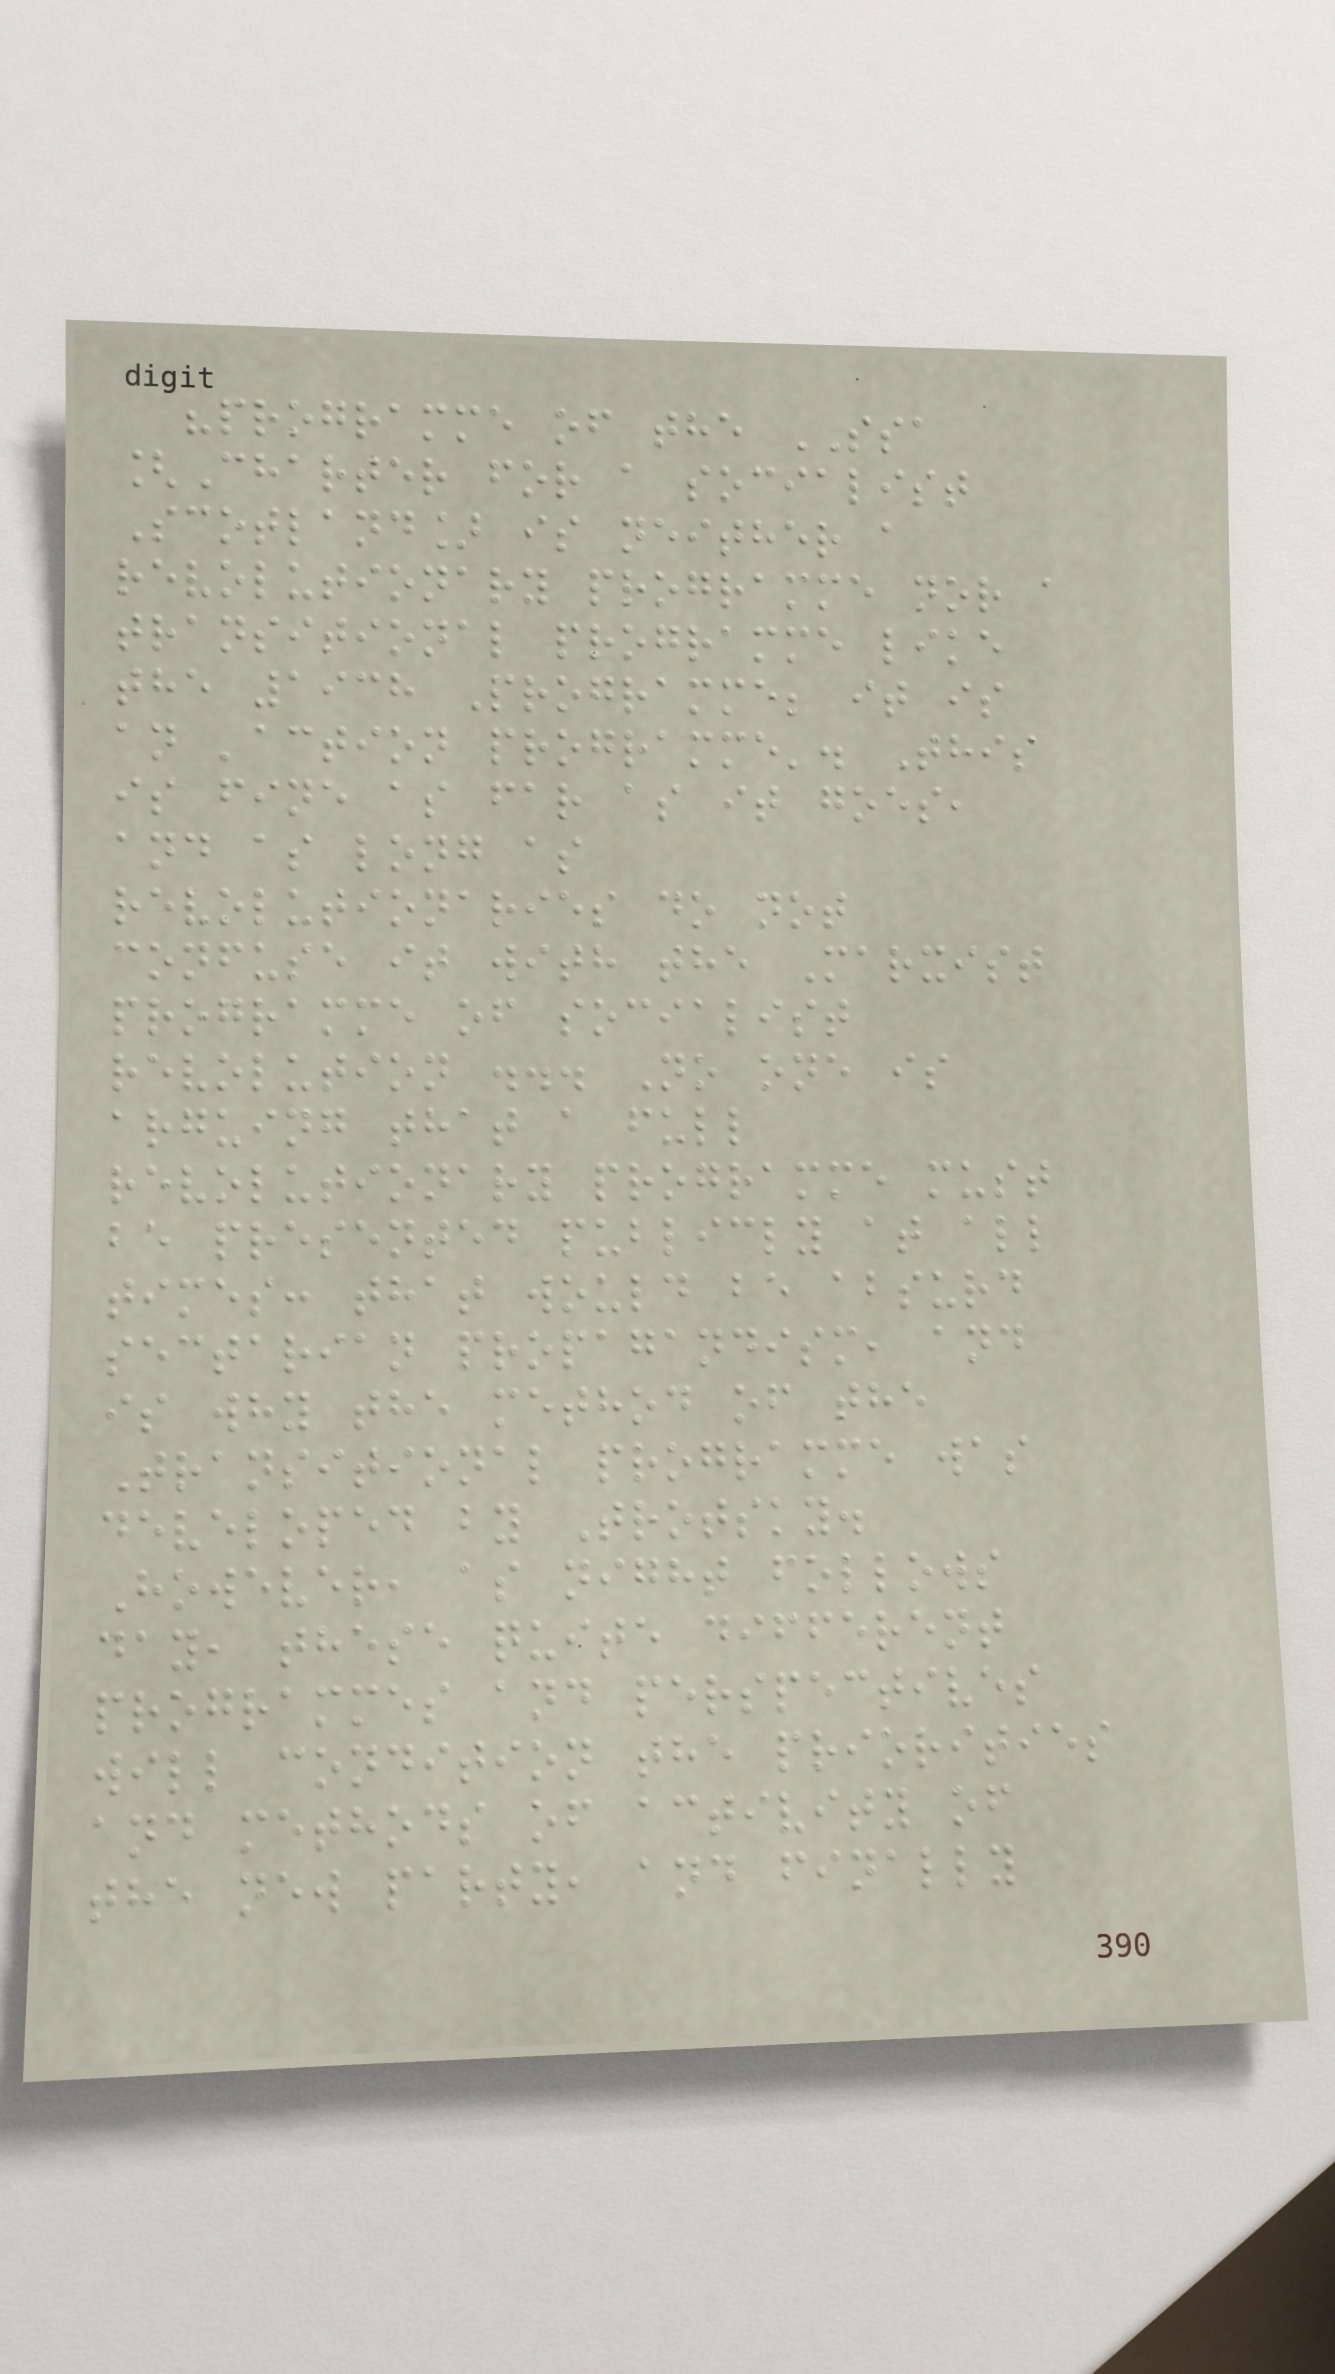"programme of the SSA
[Charter for a socialist
Scotland] is neither a
revolutionary programme nor a
transitional programme like
the 1938 Programme; it is
an 'action programme'. This
is fine as far as it goes,
and as long as
revolutionaries do not
confuse it with the Marxist
programme of socialist
revolution ... No one is
arguing that a full
revolutionary programme must
be presented publicly at all
times: that would be absurd
sectarian propagandism, and
is why the method of the
Transitional programme was
developed by Trotsky.
However, as night follows
day, these quite different
programmes and perspectives
will condition the priorities
and methods of activity of
the new party, and finally
